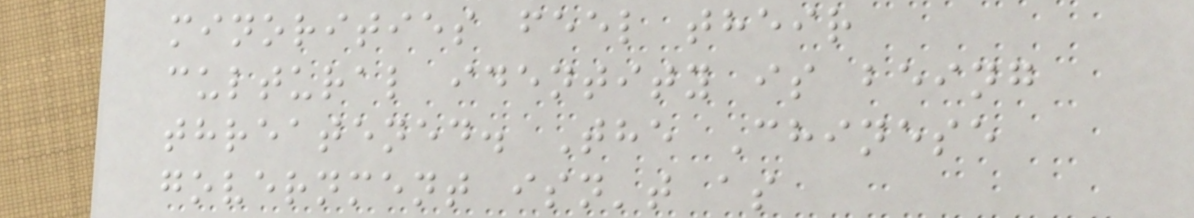minorities feel their
cultural identity is being
threatened. The Chinese
government isn't as
